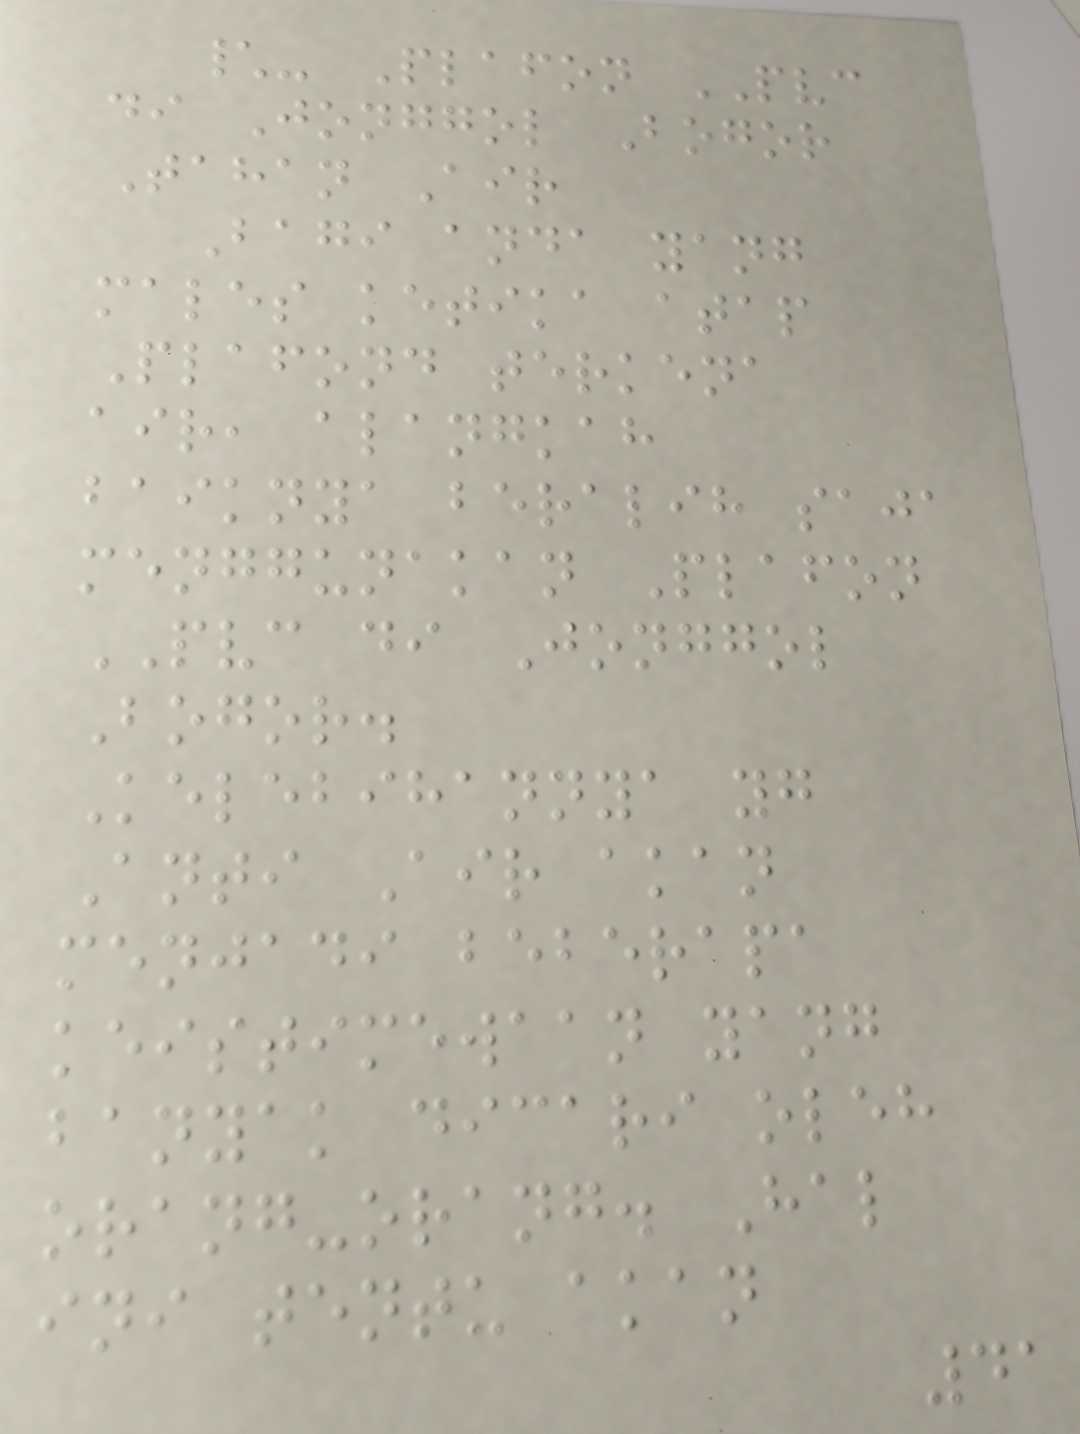\- Plafon PVC
di Jonggol Bogor
Tahan Air
Bagi anda yang
males ketika atap
Plafond terkena
air, alangkah
baiknya beralih saja
menggunakan Plafon
PVC di Jonggol
Bogor.
Kelebihannya yg
Anti Air akan
menjadi beberapa
keistimewaan yang
banyak dicari oleh
orang-orang. Hal
ini tentu akan
41
